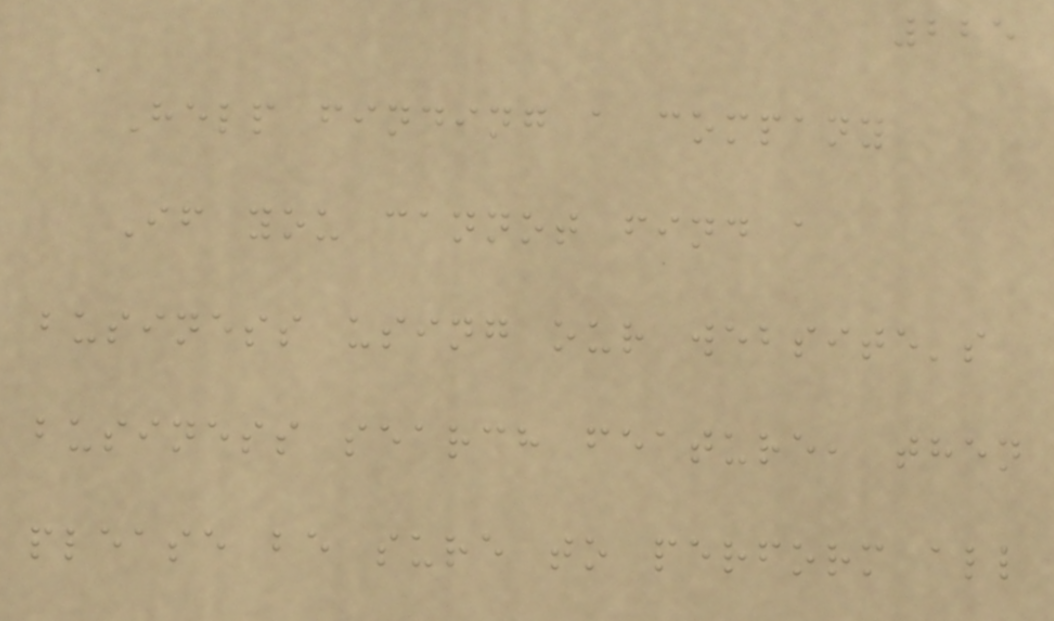225
Help finding a company
If you cannot find a
business using our website's
business search feature, then
please be sure to perform all
